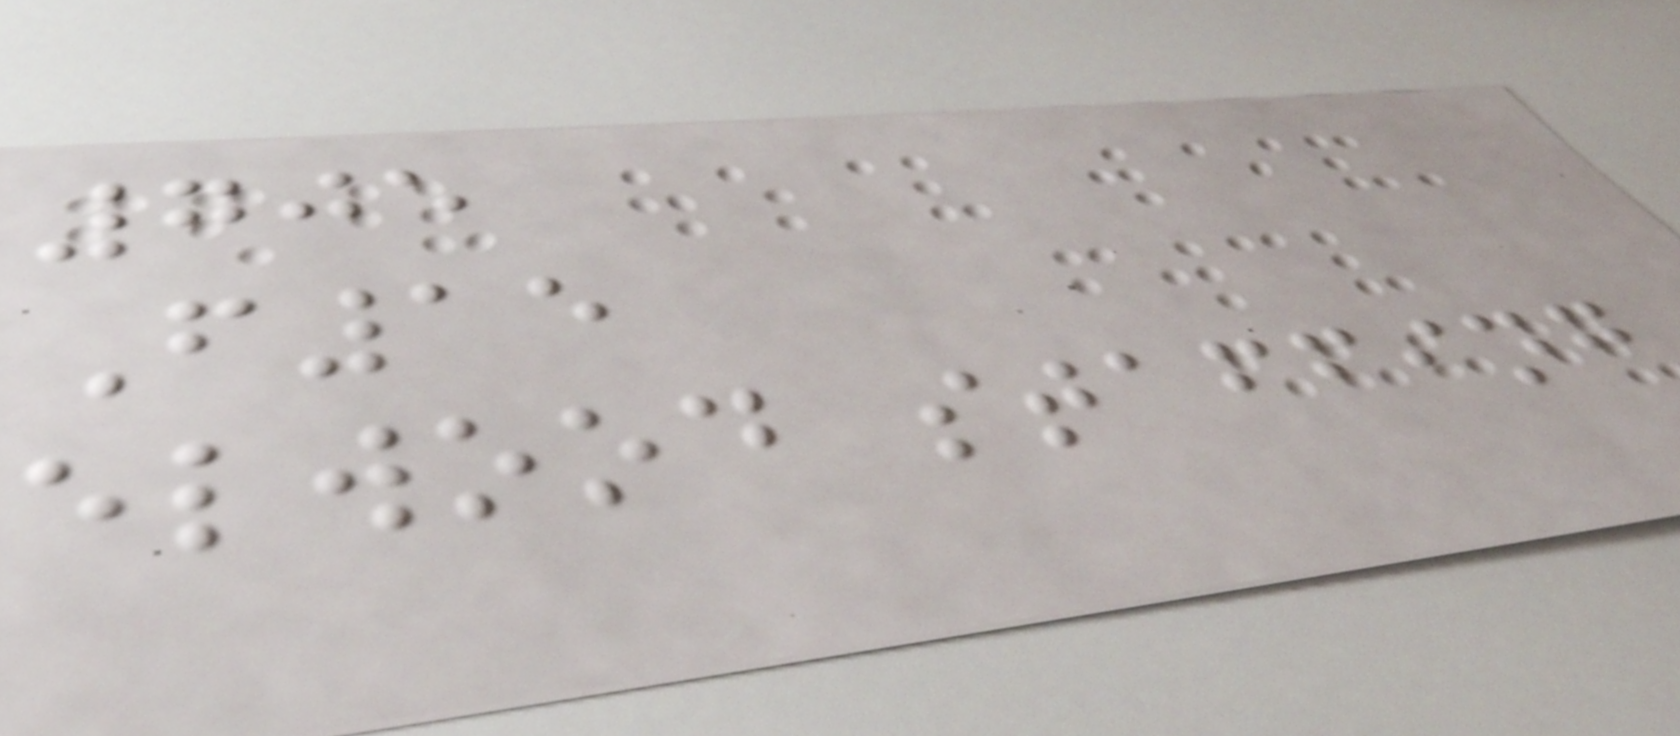705
F15
elwood staffing
